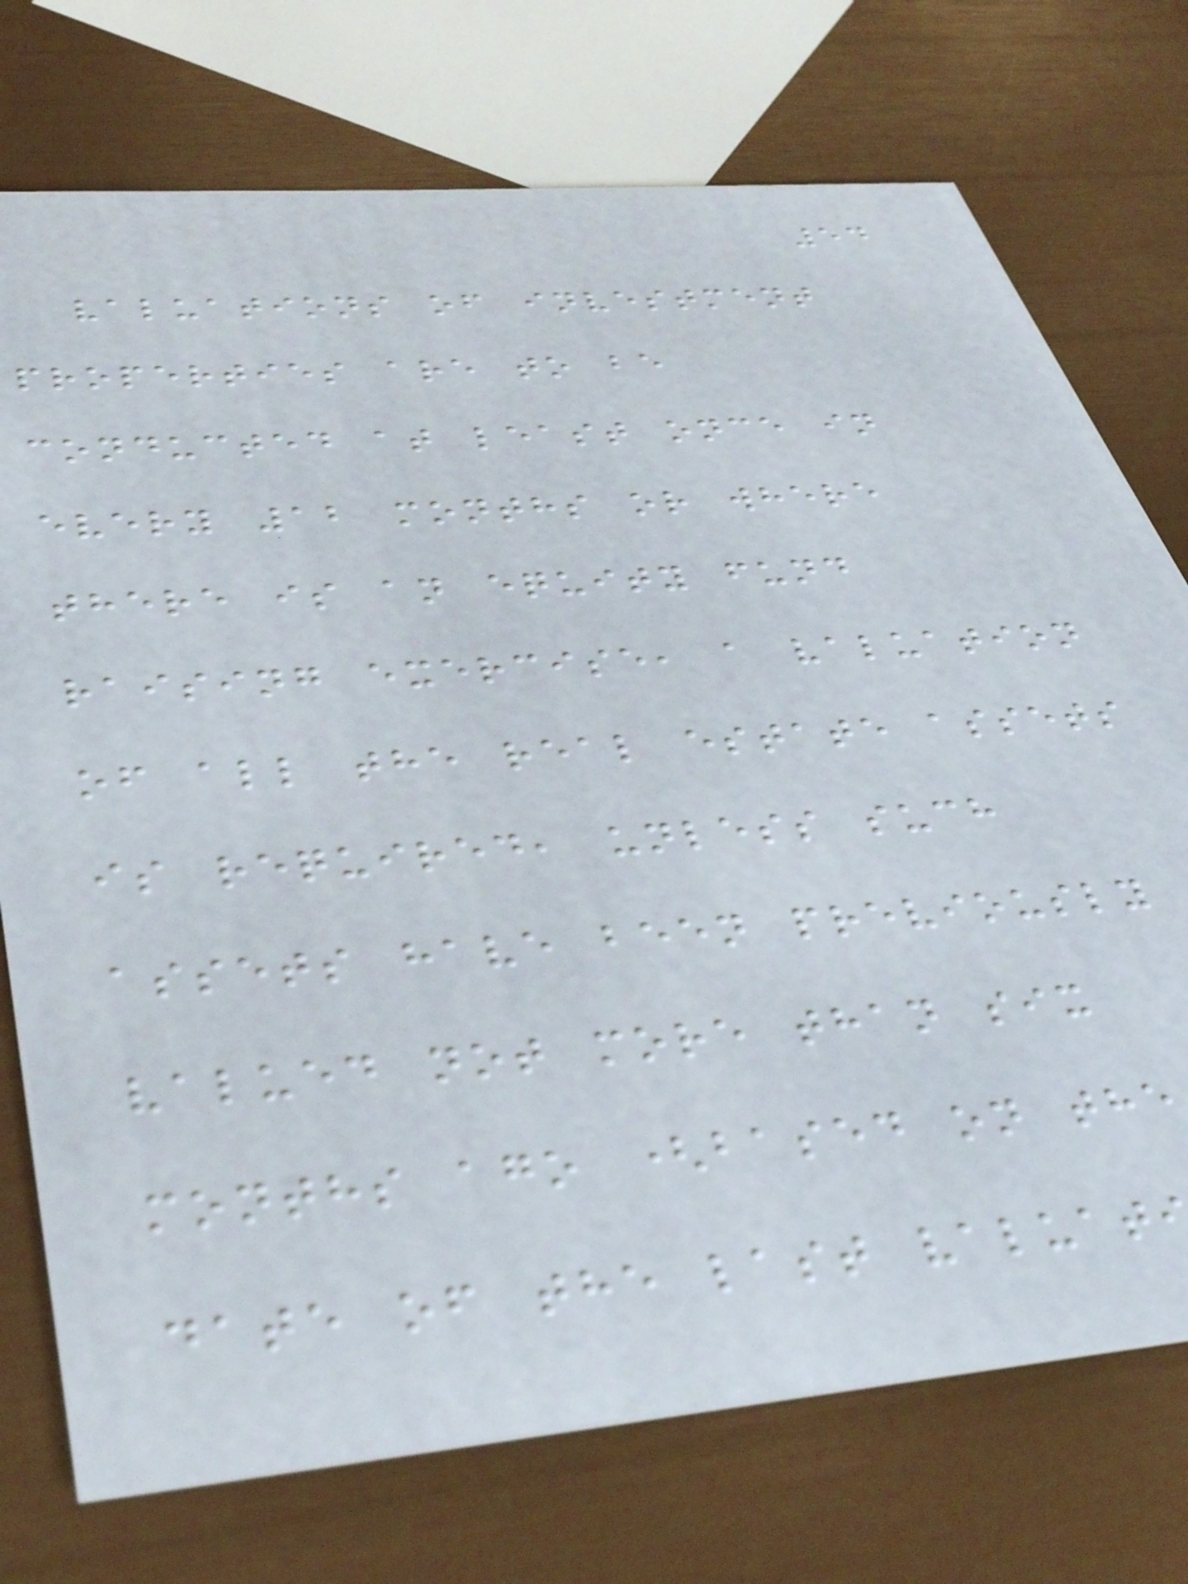54
valuations of investment
properties are to be
conducted at least once in
every 12 months or where
there is an equity fund
raising exercise, a valuation
of all the real estate assets
is required, unless such
assets have been previously
valued not more than six
months ago (based on the
date of the last valuat
